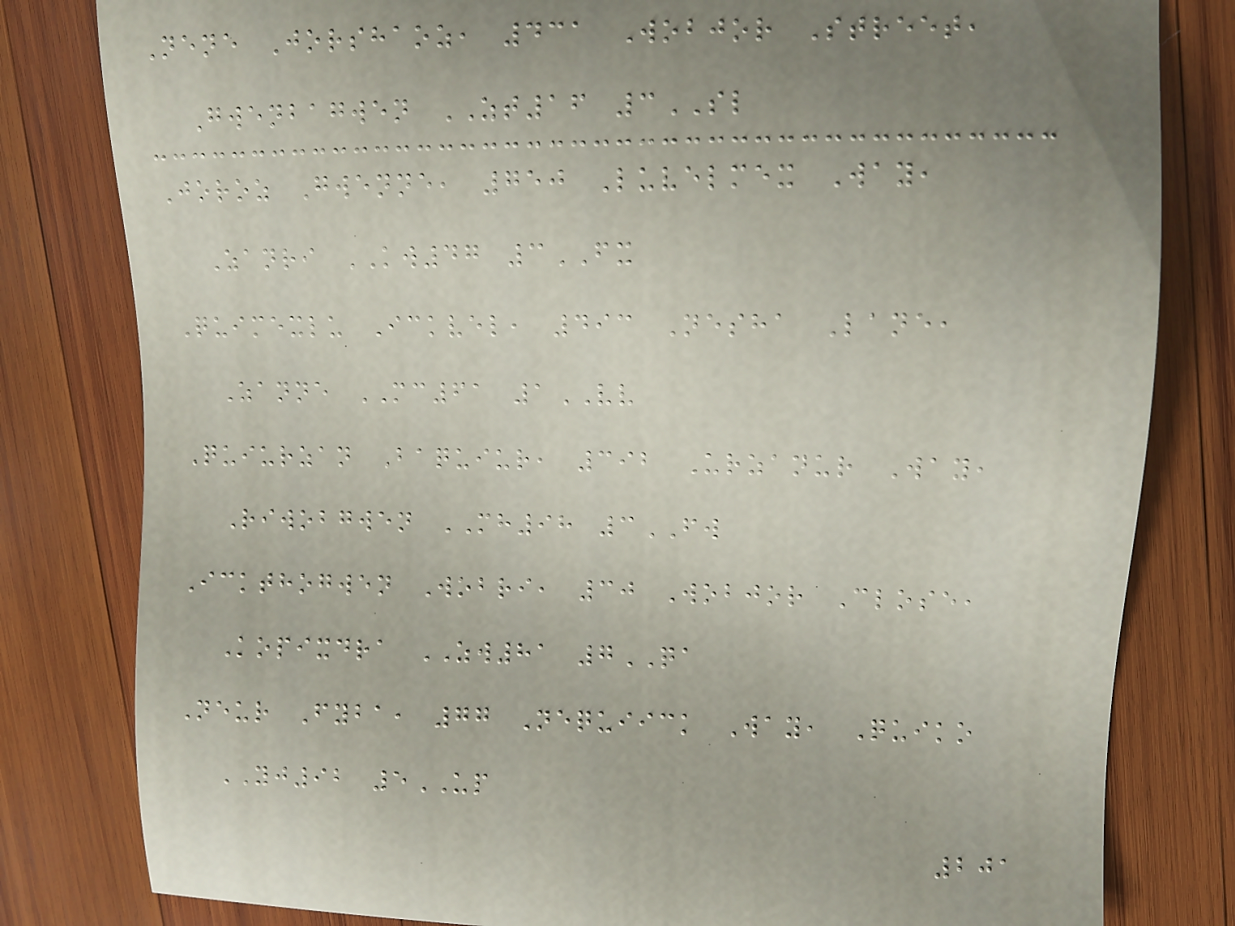Nene Jorshaoz, 431 Wobjor Street,
Gwenbagwen ZT16 3SL
Joroz Gwenne, 750 Luvelmex Way,
Zanri KW47 3FX
Quimexlu Ickvel, 493 Nesha Lane,
Zanne MC61 1VV
Quiurzan Baquiur, 392 Urzanur Way,
Riwobgwen MH98 3FW
Ickthogwen Wobri, 30 Wobjor Close,
Kopixdra ZW81 7QA
Neur Fyba, 77 Nequiick Way, Quiko
YJ92 5UP
201
